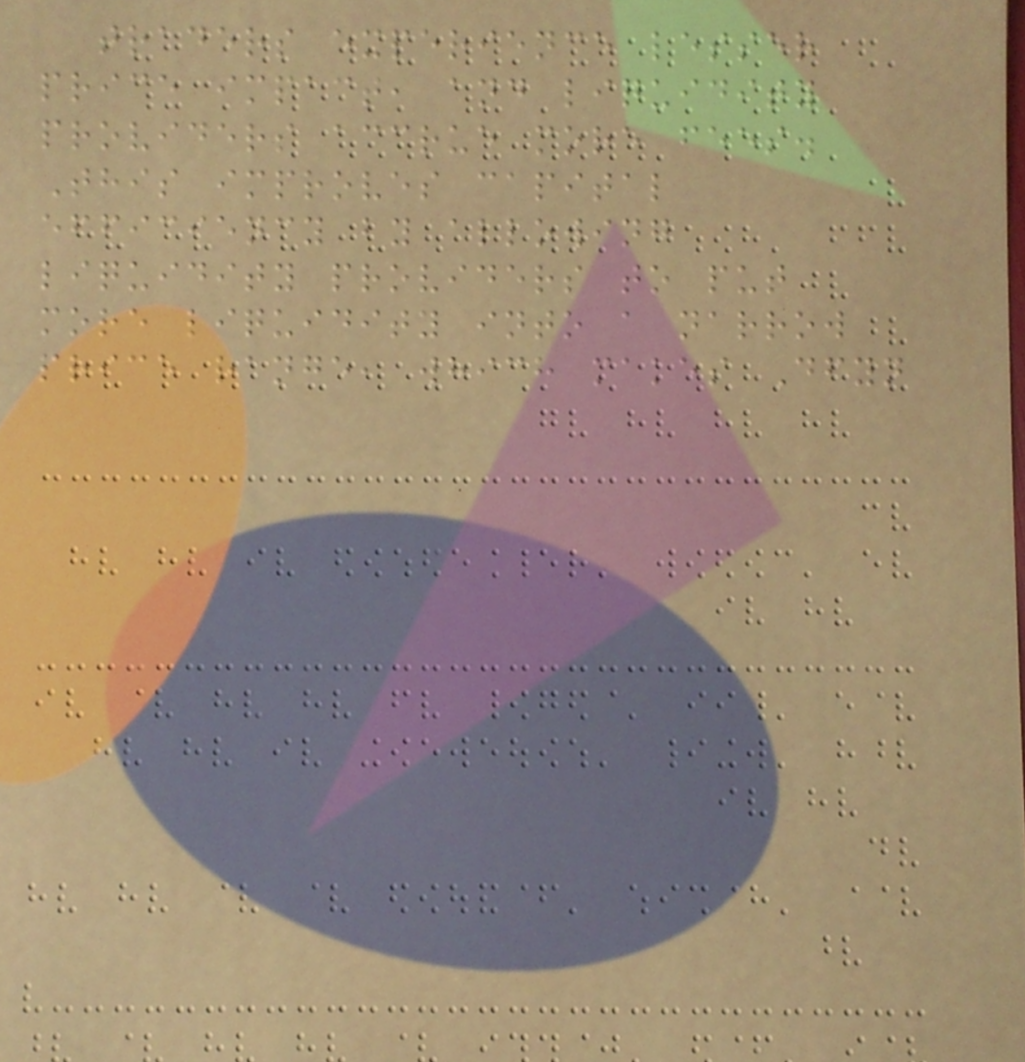traders experience lesser
price impact, and liquidity
providers accrue more fees.
This improves capital
efficiency by allowing
liquidity providers to put
more liquidity into a narrow
price range, which makes Dfyn
